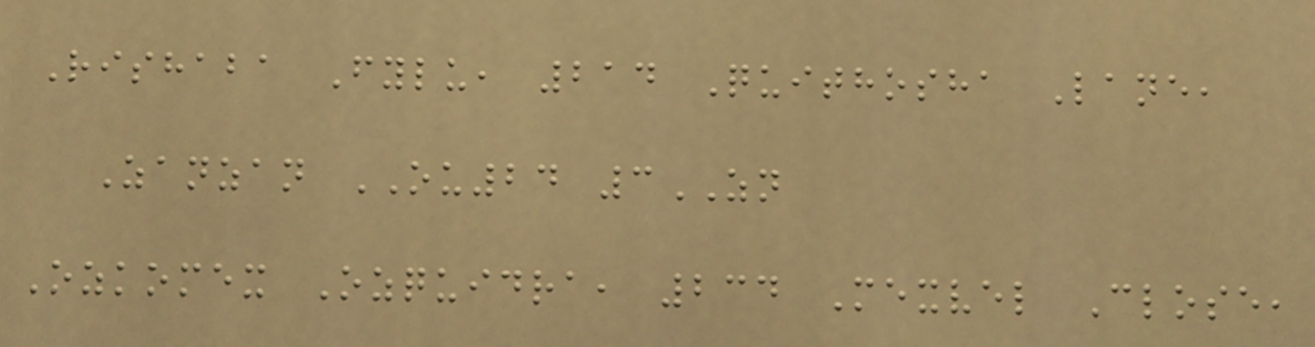Rishaba Fylu, 214 Quithosha Lane,
Zanzan OU24 3ZN
Ozkomex Ozquidra, 234 Mexvel Close,
